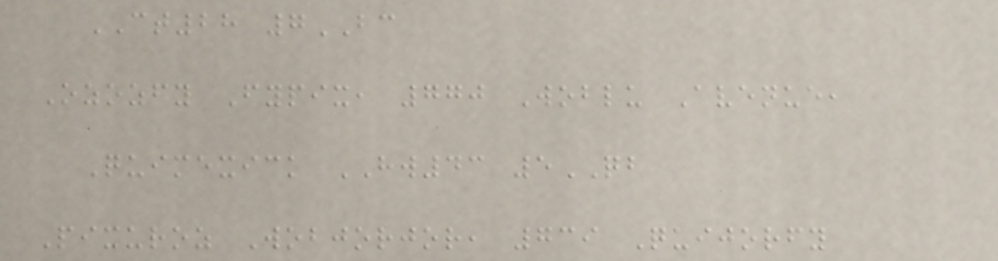CT28 7BC
Ozozfy Fypix, 770 Woblu Avenue,
Quimexick HW43 5QB
Pixuroz Wobjorjor, 739 Quijorfy
